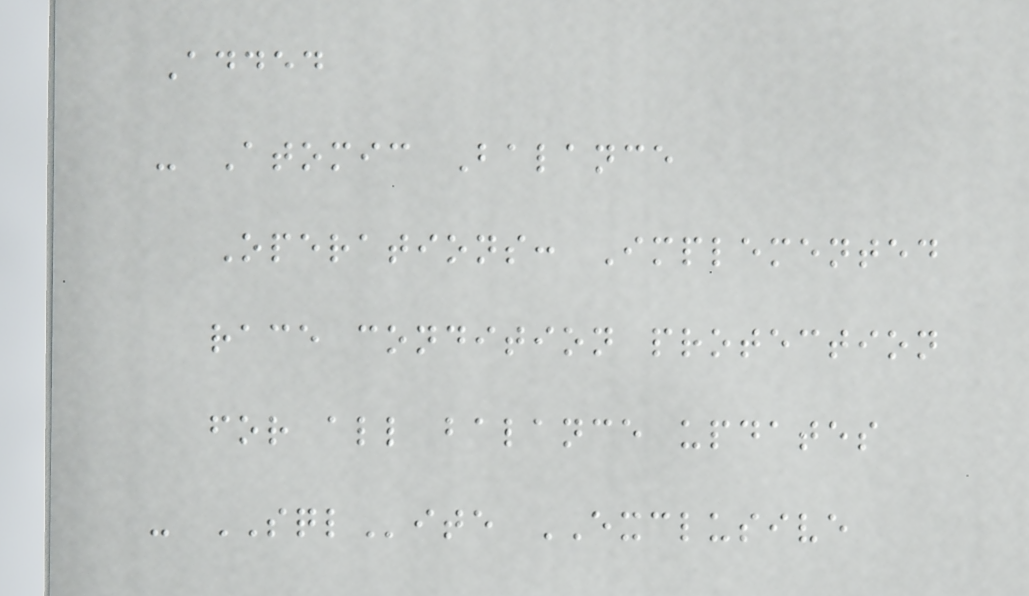Added
- Atomic Balance
Operations: Implemented
race condition protection
for all balance updates
- SQLite EXCLUSIVE
